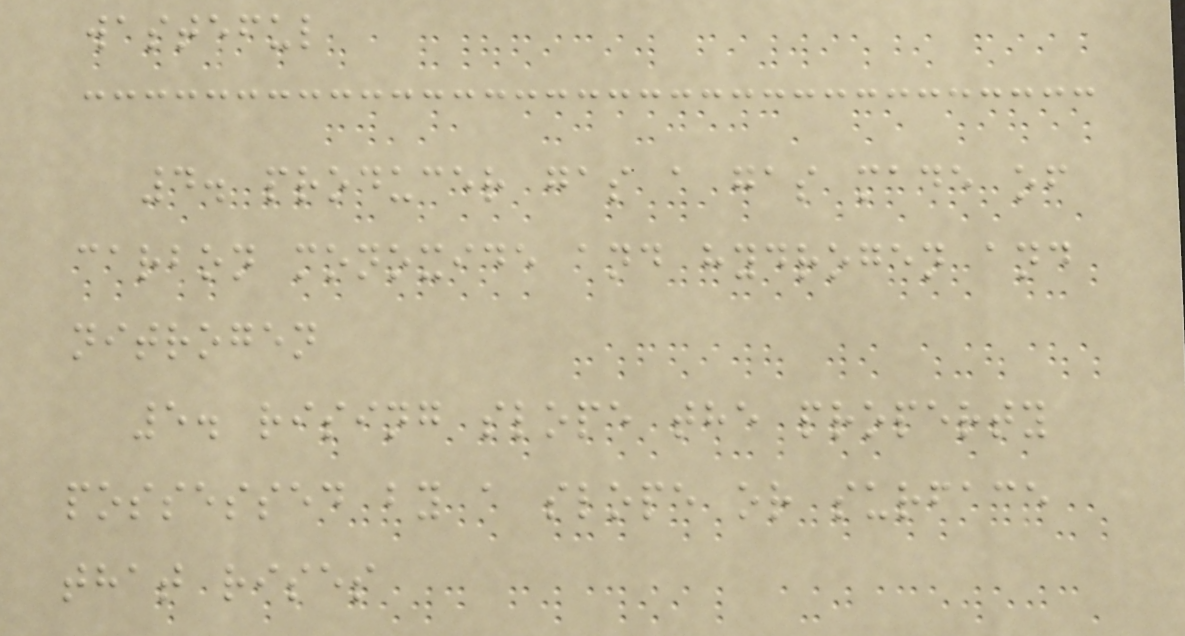wasteful
4. producer gas a gas made of
carbon monoxide and hydrogen and
nitrogen
5. rising slope the property
possessed by a slope or surface
that rises
